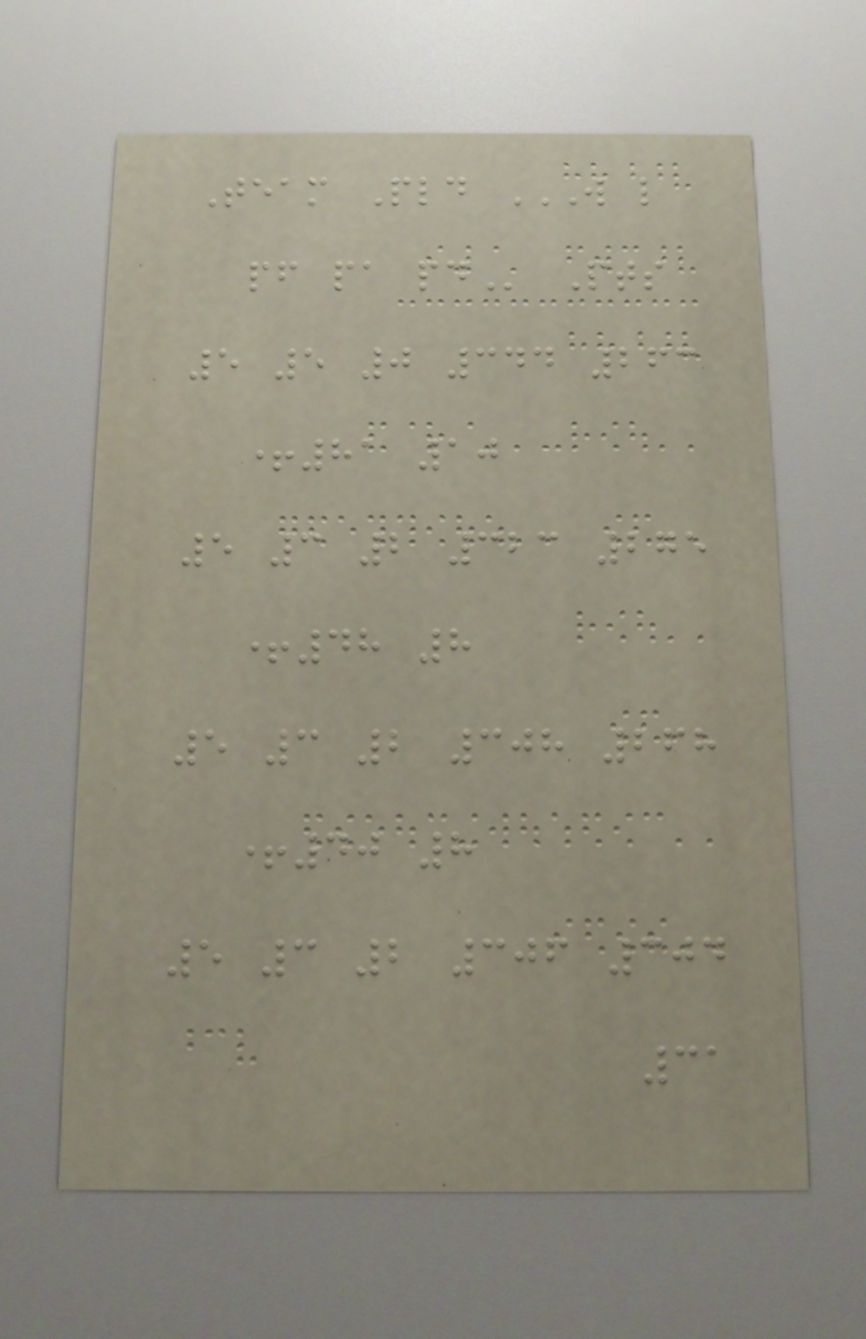Team Pld W L
PF PA PD Pts
5 5 0 344 263
+81 10
5 3 2 323 275
+48 8
5 3 2 308 268
+40 8
5 3 2 306 304
31
